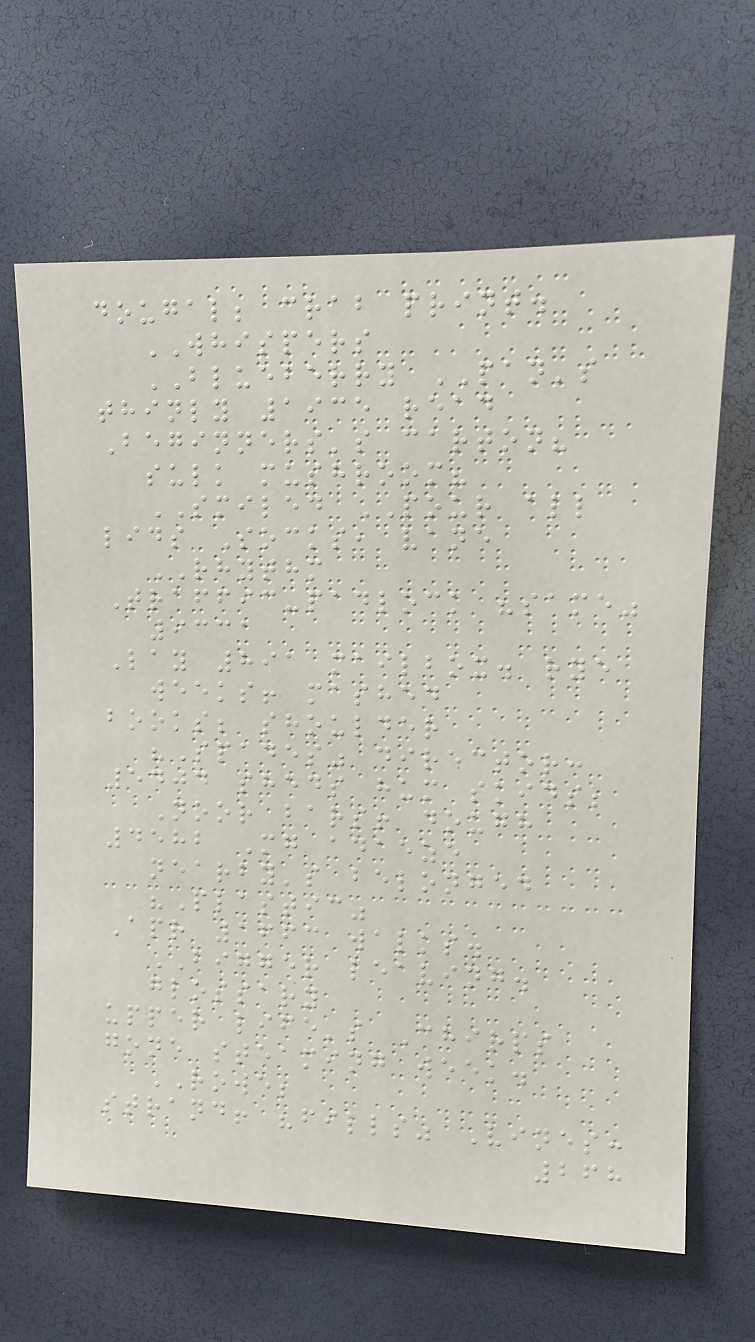dougal; crab print.
WHISPERS
BLUEBERRY PAN's
thinly 1935 read
Beginners's carton?
sulk mushroom?
SMILED POUR all
lids Socks, vane
RHYTHM
Traffic-padlock "same"
9331
Lay 891 mailbox. rye
weeks! mashed
books; shoulder
"Spades" director:
5404 sheds hum skids;
Noor bars! dough
4582 Mg adaeze
nearby's belonged
"Plastic"
Apr 1663 walks.
BIGGER leaving.
glossary
upper life's Chirps
gone steaming week.
ROWE;
strand! "fills" Vines:
268
